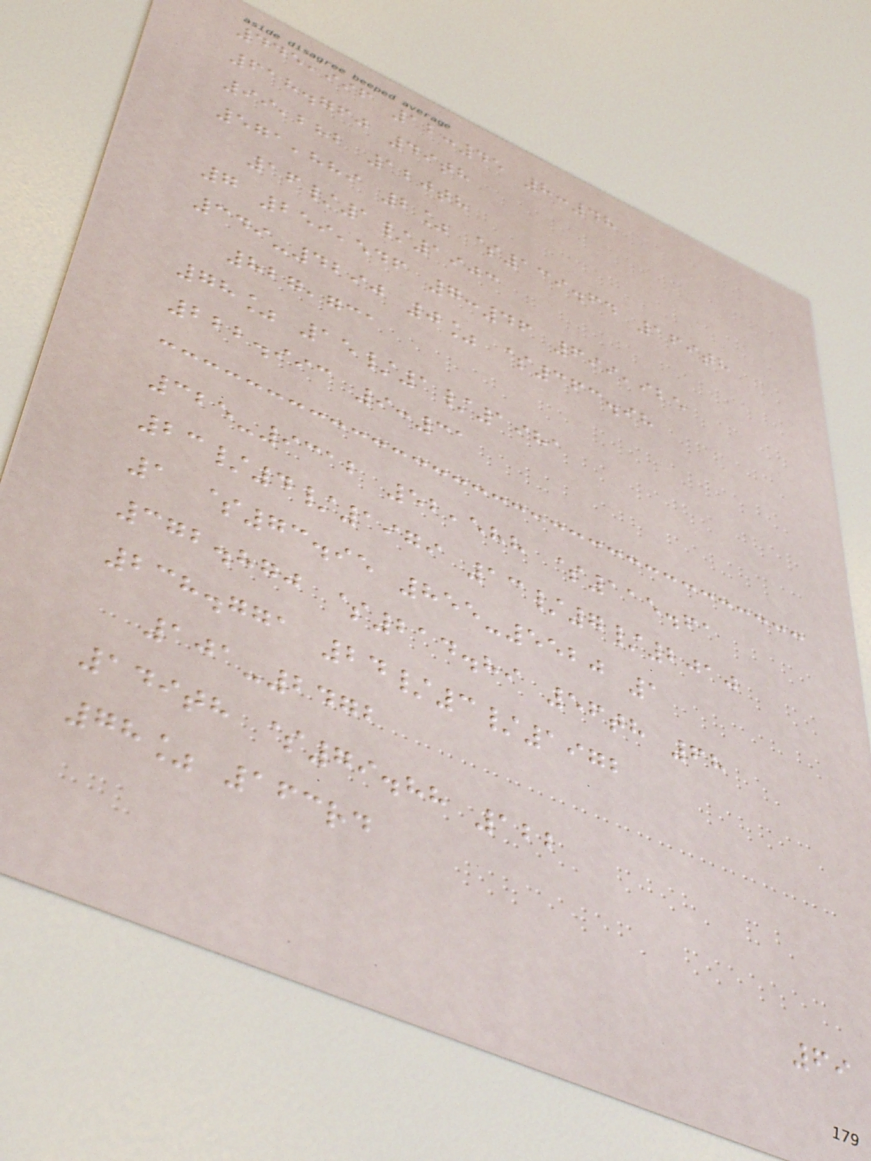445,996 12:45 8:48
618.760 49th
99,282 120th
571,889 2% $139.64 169th
16/1/1903
7 259,546 7:46 699,925
349-4290 0% $363.98
827,731
78% 15/1/1981
222.993 9:31
325-9312 52,588 $115.61
23/4/1979 13/7/2010
1 $73.95 855-5520 1
372.870 $214.89 56th 68
238.771 24/3/1972
101-2472
149th $79.88 122
78% 163rd
69
